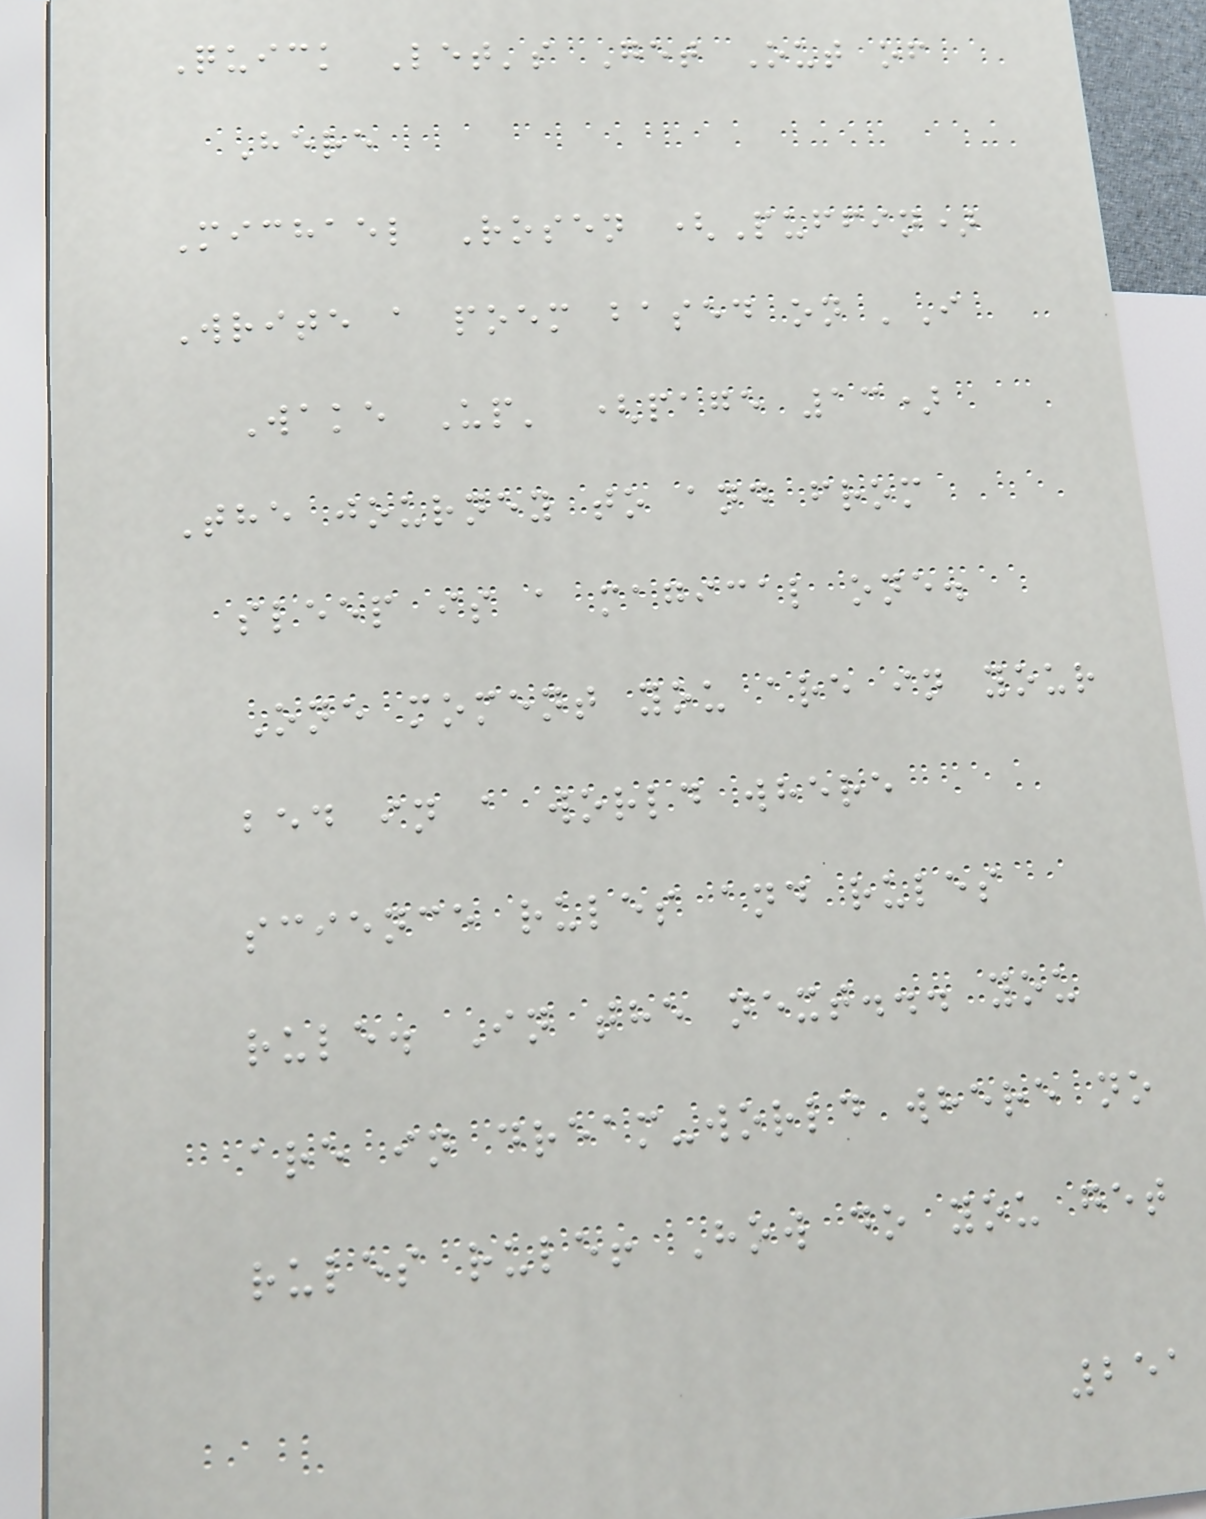Quick Let's Get Out of
Here
Michael Rosen (Puffin)
Write a poem based on 'I
Wake Up' (page 13)
The journey to and from
sleep is a magical one.
One moment you are in your
bed in a world where
science rules and rules
rule. In the next... you
are in dream-world where no
rules rule! How do you get
251
